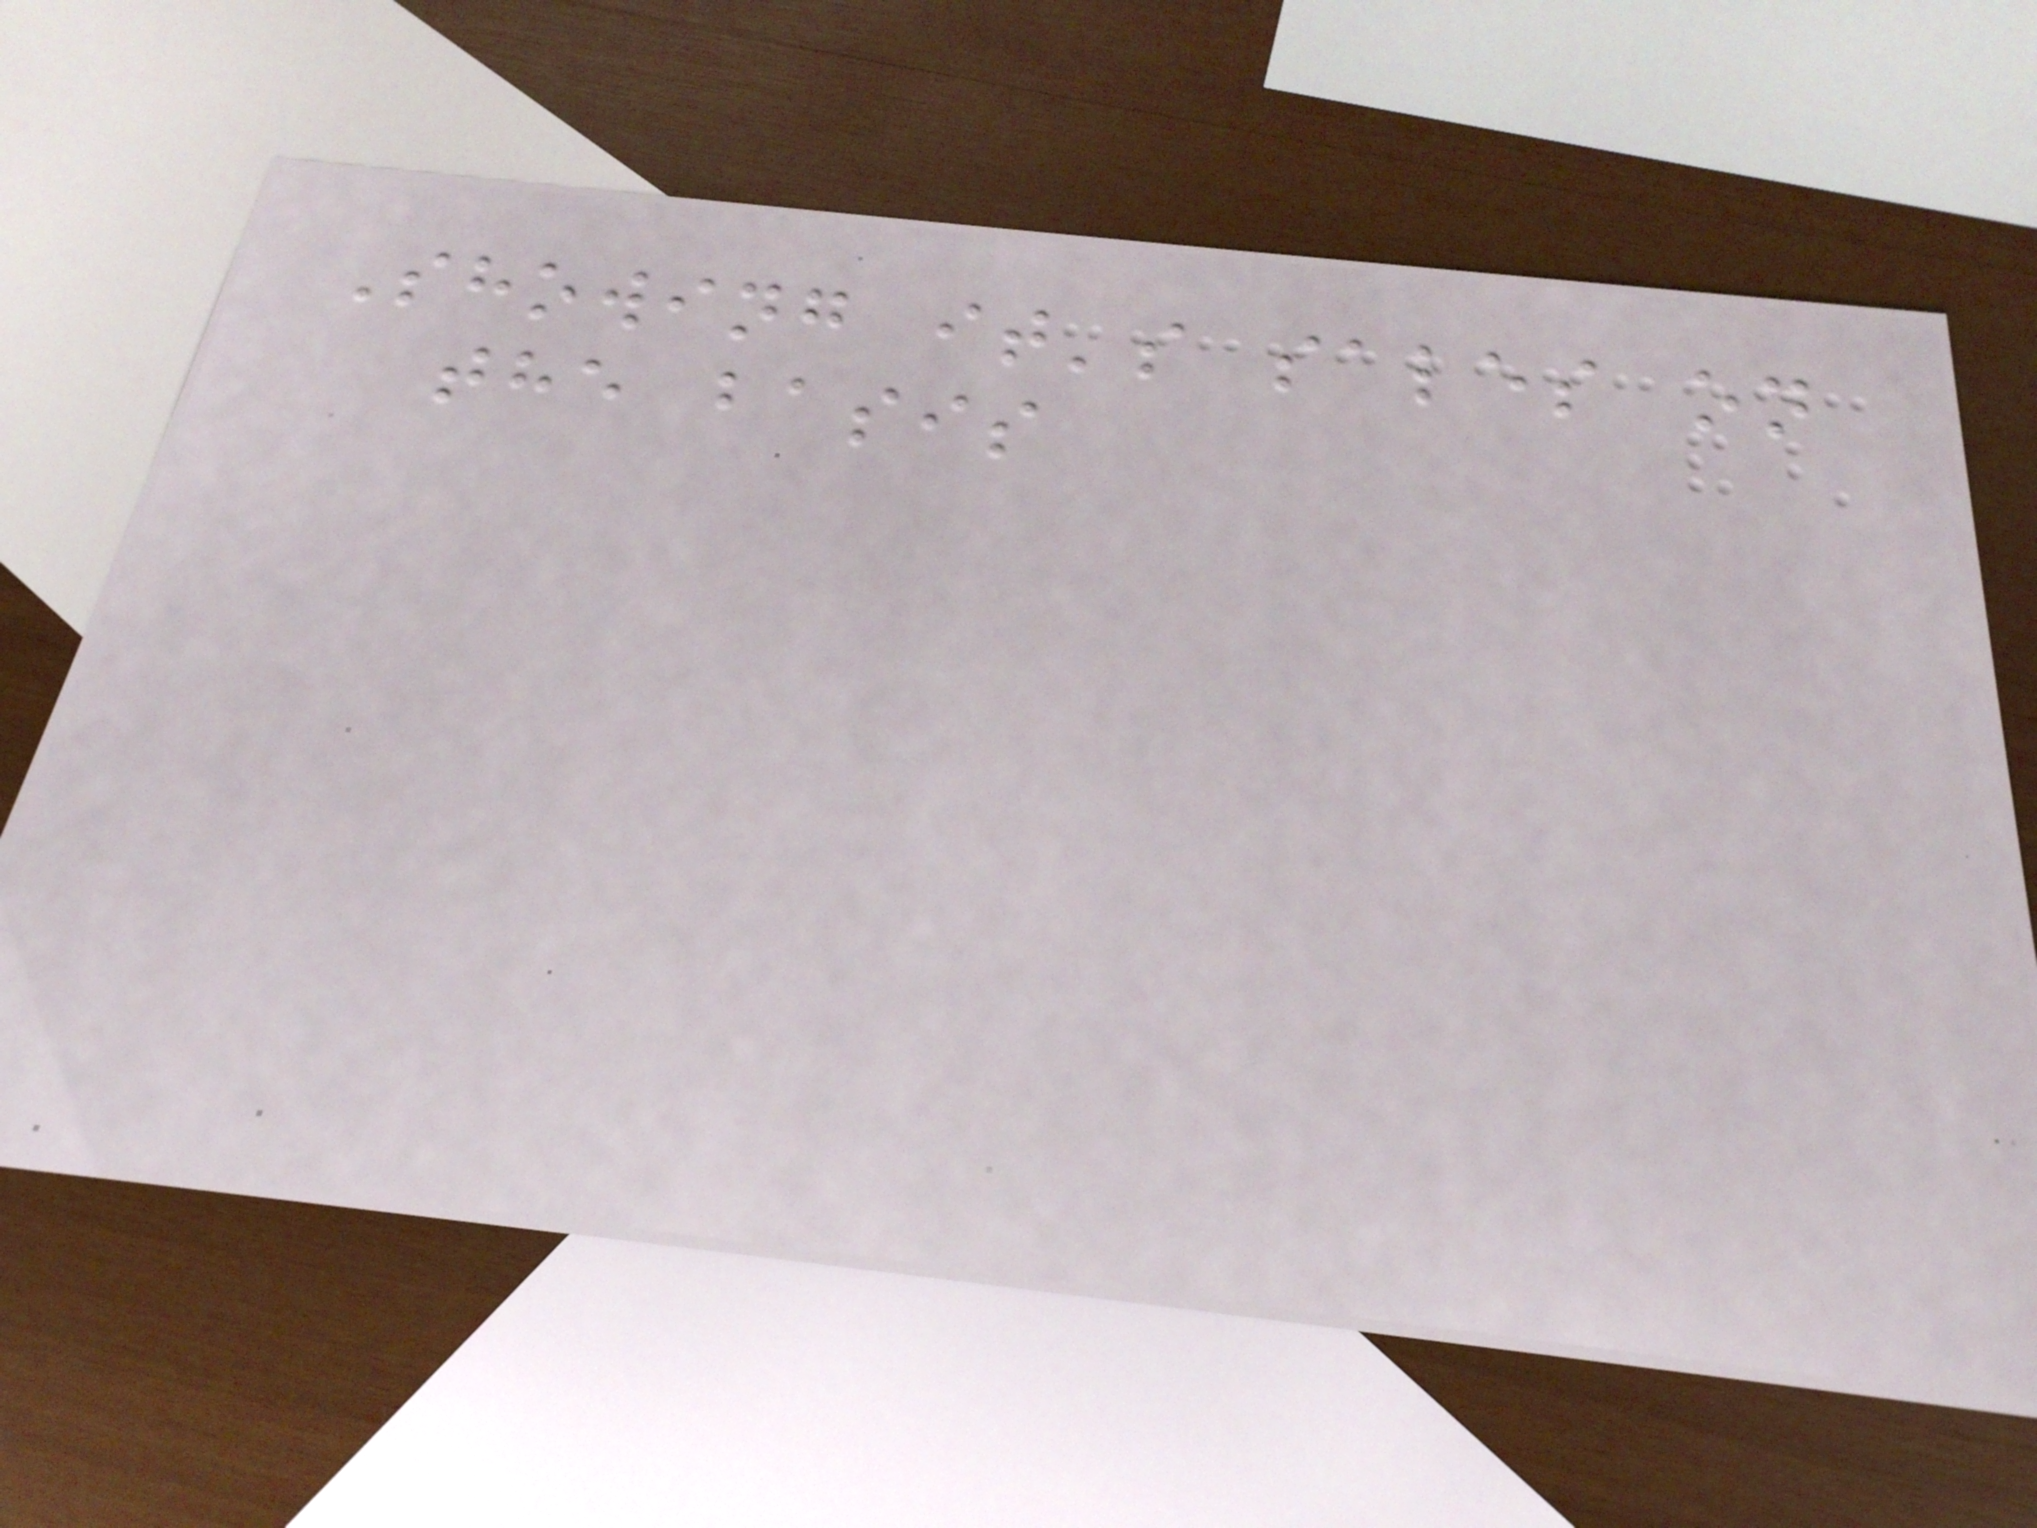Showing it's sales on
the basis
